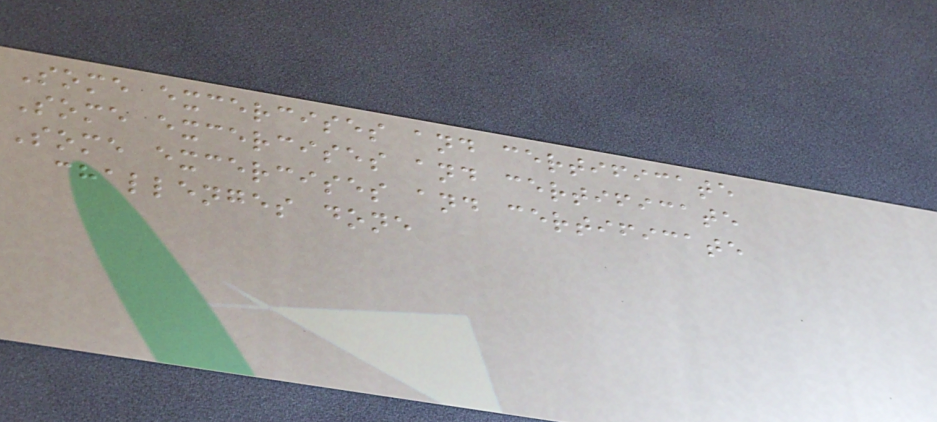Some excercises and certificate
Some excercises and certificate
Some excercises and certificate
challenges done
